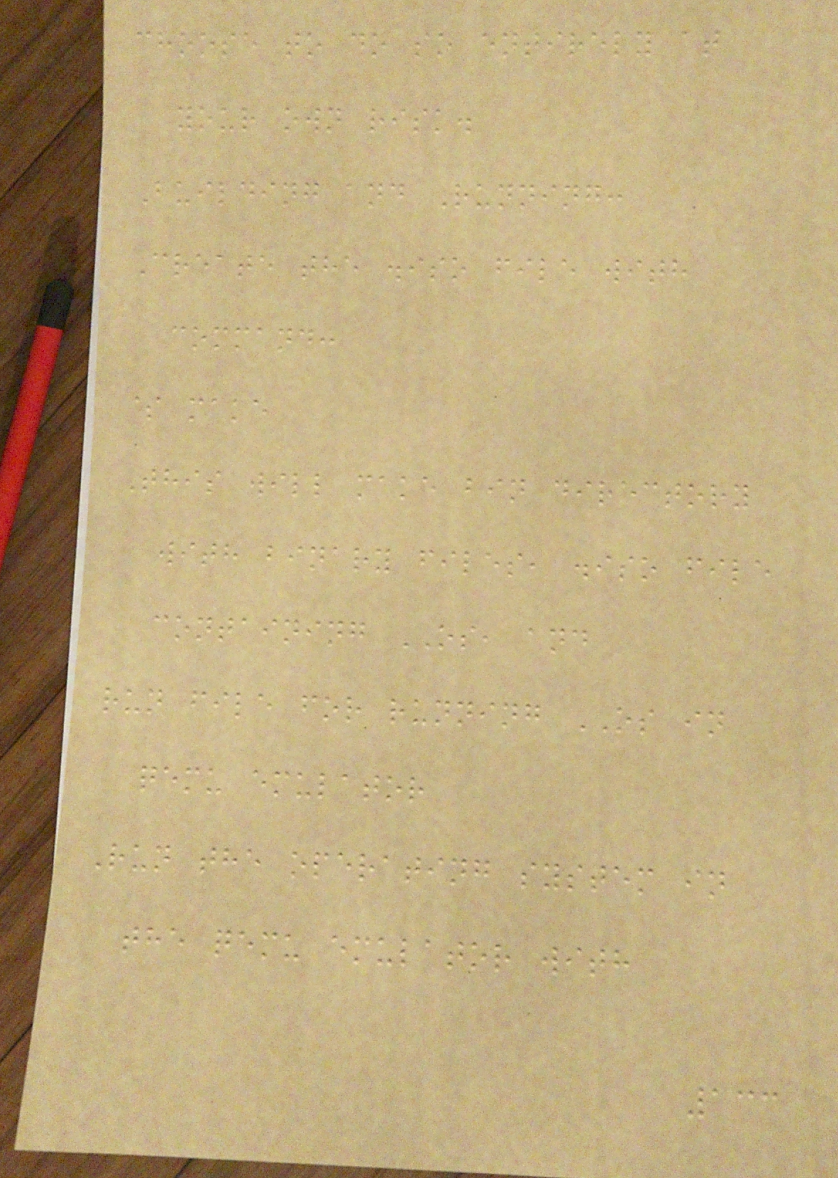choose to do so entirely at
your own risk.
Building and Running:
Create the .iso file with
command:
$ make
This will make bin directory
with binary files, .iso file
containing OS, and
run file for running OS in
qemu emulator
Run the operating system in
the qemu emulator with
133
